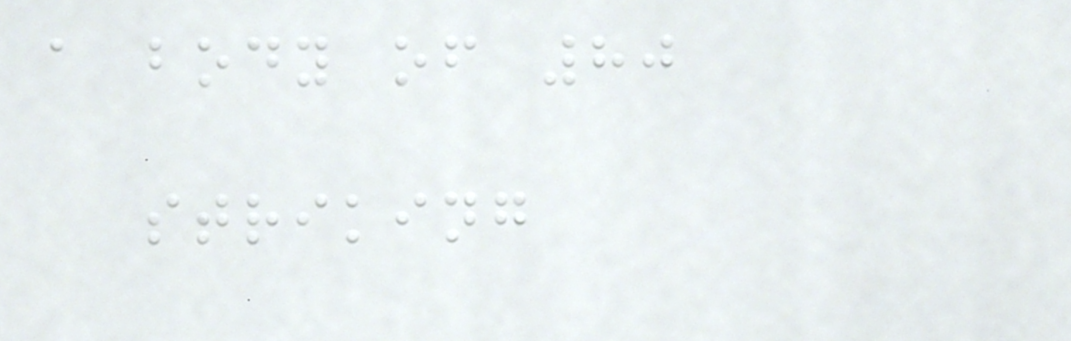a body of 80
striking
